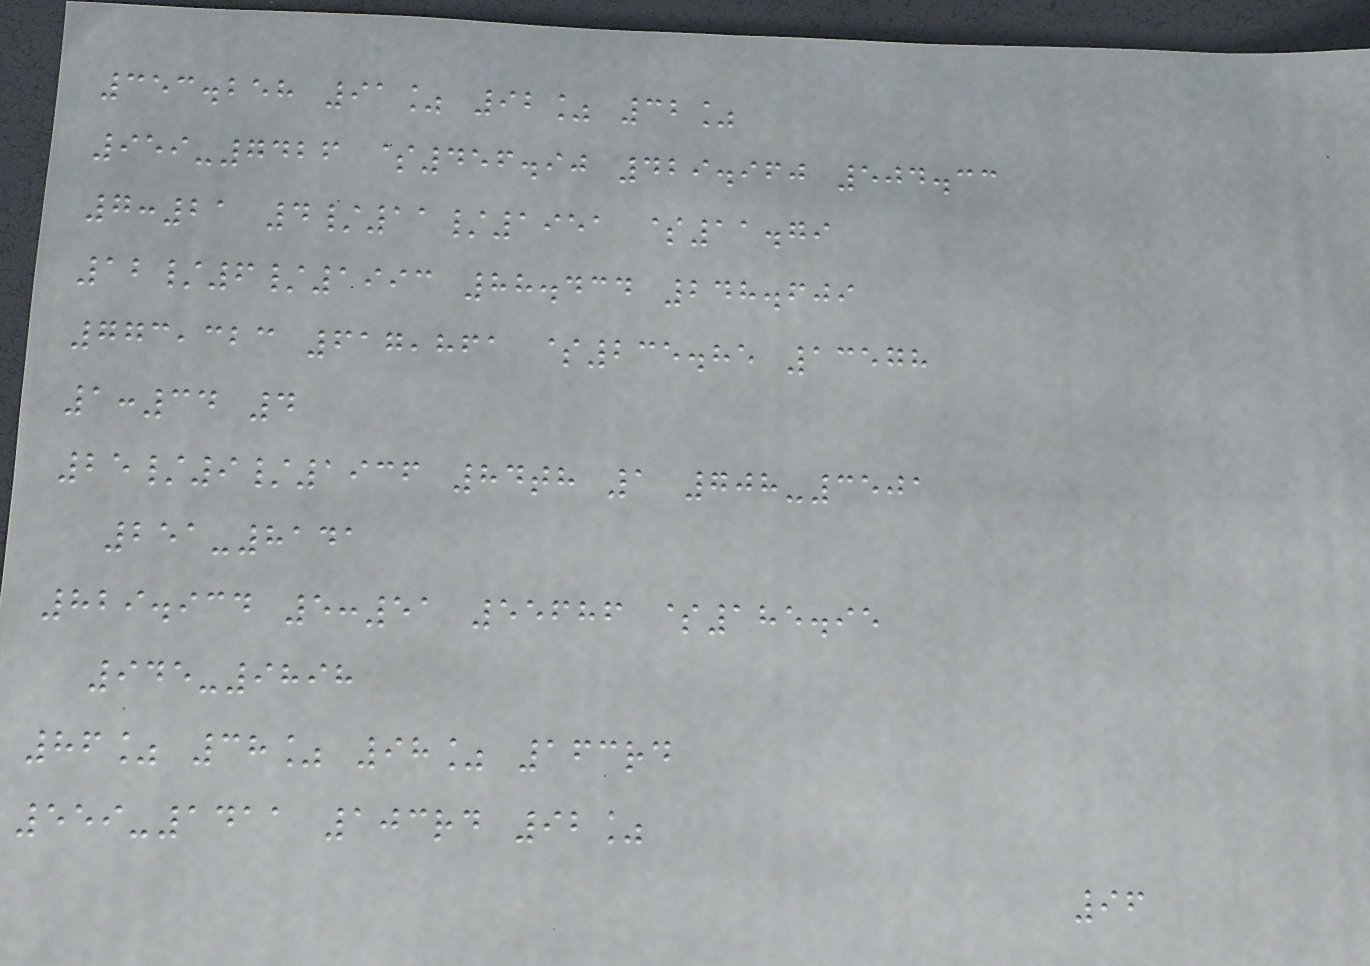353.258 91% 92% 32%
959-7426 $456.90 429.960 504.33
7:21 4/11/1951 $11.79
12/6/1993 88.434 248.609
773,323 617,861 $235.85 13578
1:34 4
25/9/1936 84th 1 708-3501
251-8141
829.934 5:51 55686 $185.95
945-9898
86% 38% 98% 163rd
559-1411 103rd 92%
96
